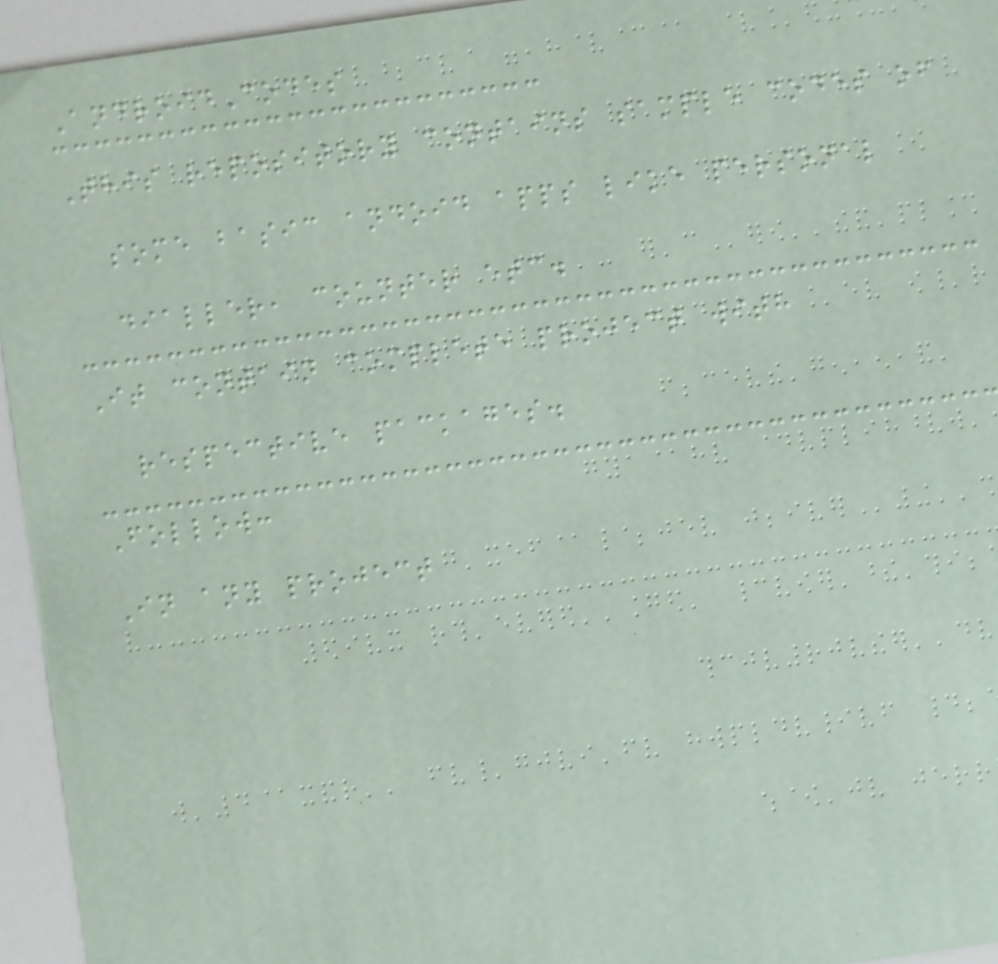AndroidCodes
This repository contains sample codes of
some basic andoid apps like personal
dialler, counter etc.
It contain complete project with
respective packages.
Follow:
In any project
